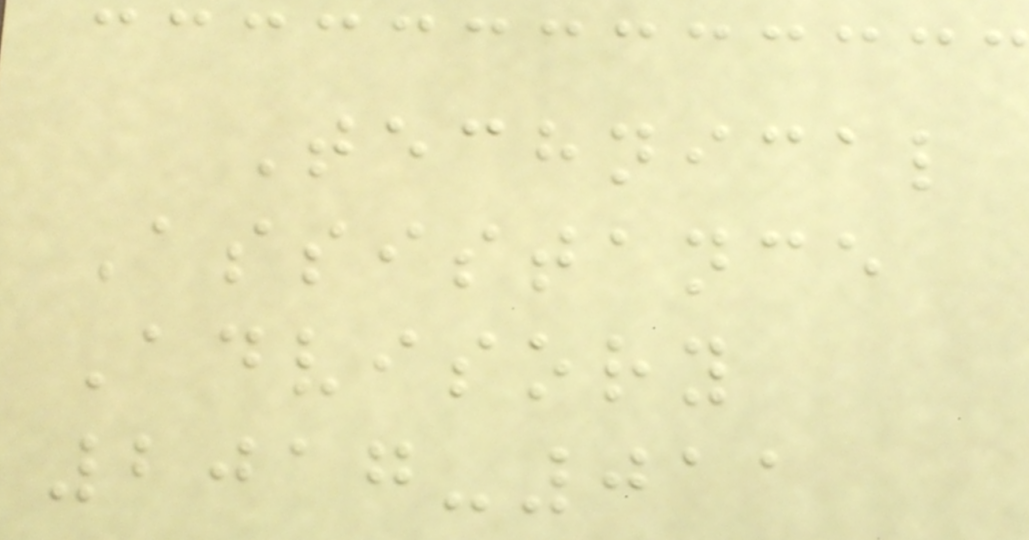Technical
Assistance
Advisory
2017-011
